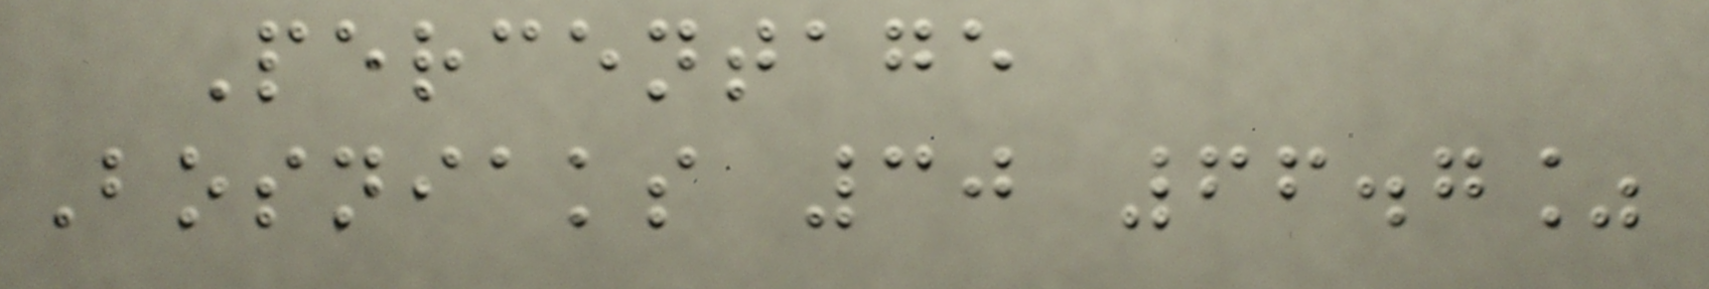Percentage
Bosniaks 30 66.7%
